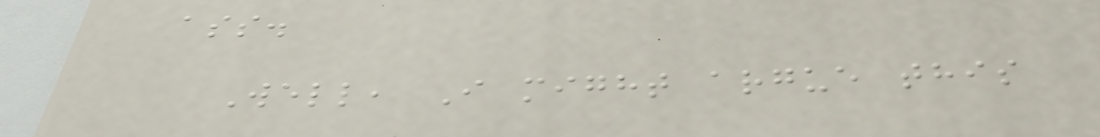ass.
Well, I might argue this
